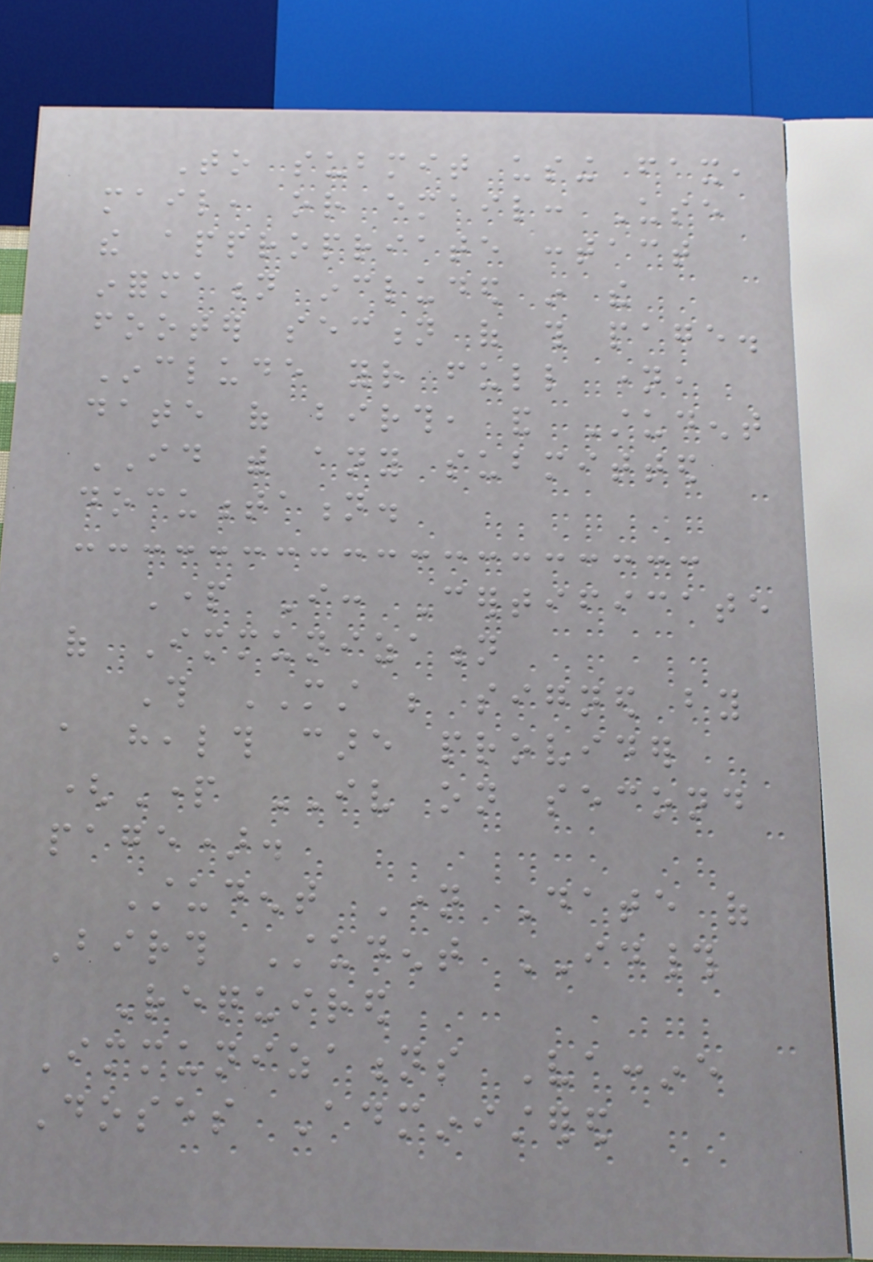To submit using fax,
mail, or email: Use
the appropriate contact
information included in the
footer section of this page.
Include your full name,
date of birth, and Student
ID with any submitted
documentation.
Part I: Certificate
of Immunization
This MUST be signed by
a health care provider
(Part IV on second
page).
Student Name Date of
Birth Student ID#
Required
Immunizations Vaccine
Doses Administered
